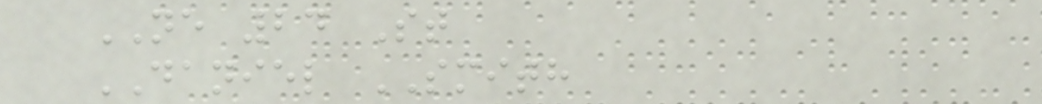NE 24 St
DANIEL SMITH
